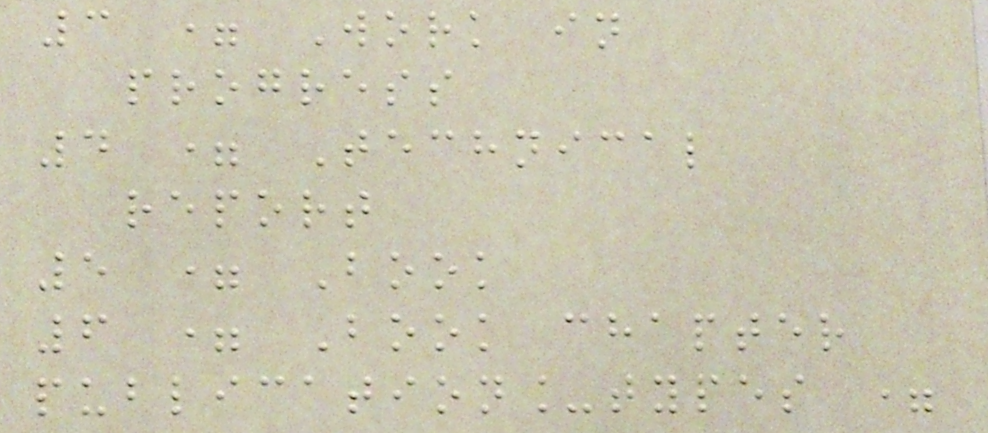3 = Work in
progress
4 = Technical
report
5 = Book
6 = Book chapter
publication_types =
